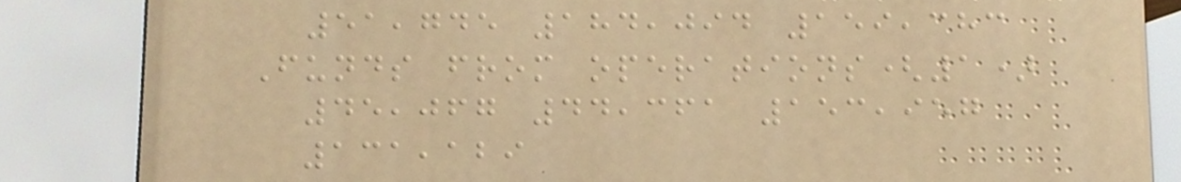51,745 184,094 159,383
Funds from operations(1)
45,067 44,361 153,957
131,129
